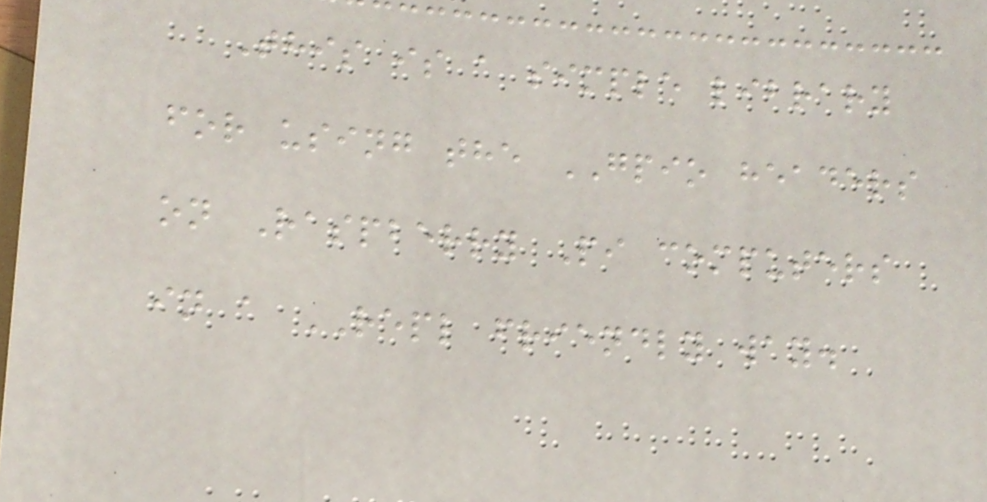This is a simple library
for using the GPIO headers
on Raspberry Pi computers
in a REPL friendly way.
